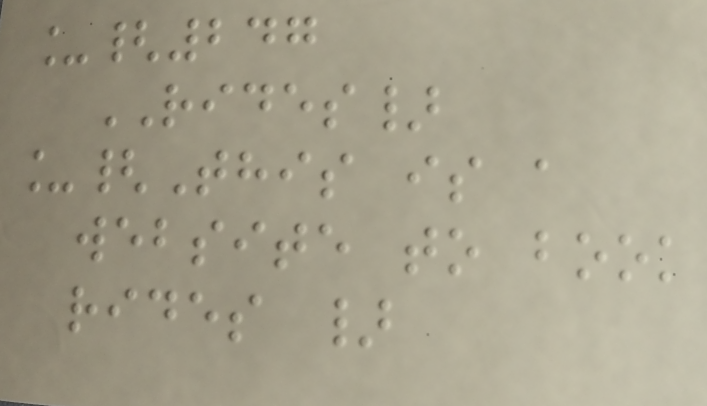_{247
RIDES}
_{This is a
website to book
rides }
